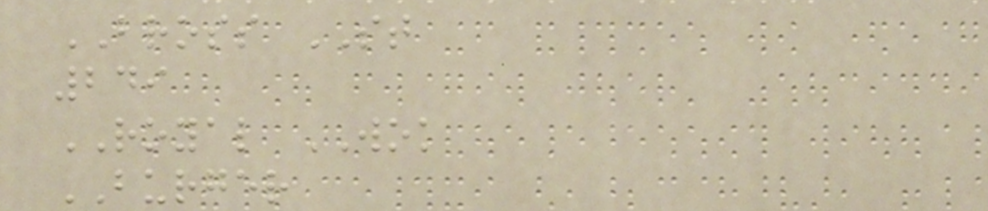BROSS ST
249
ROYAL WOK
BURGER
